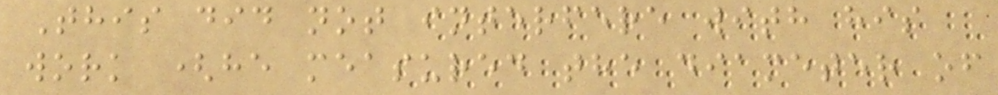This did not interfere with his
work (he measured the diameter of
